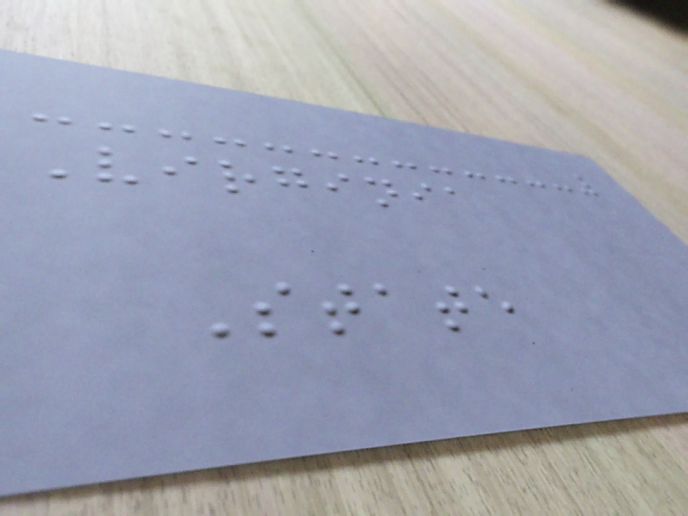Virginia
State
